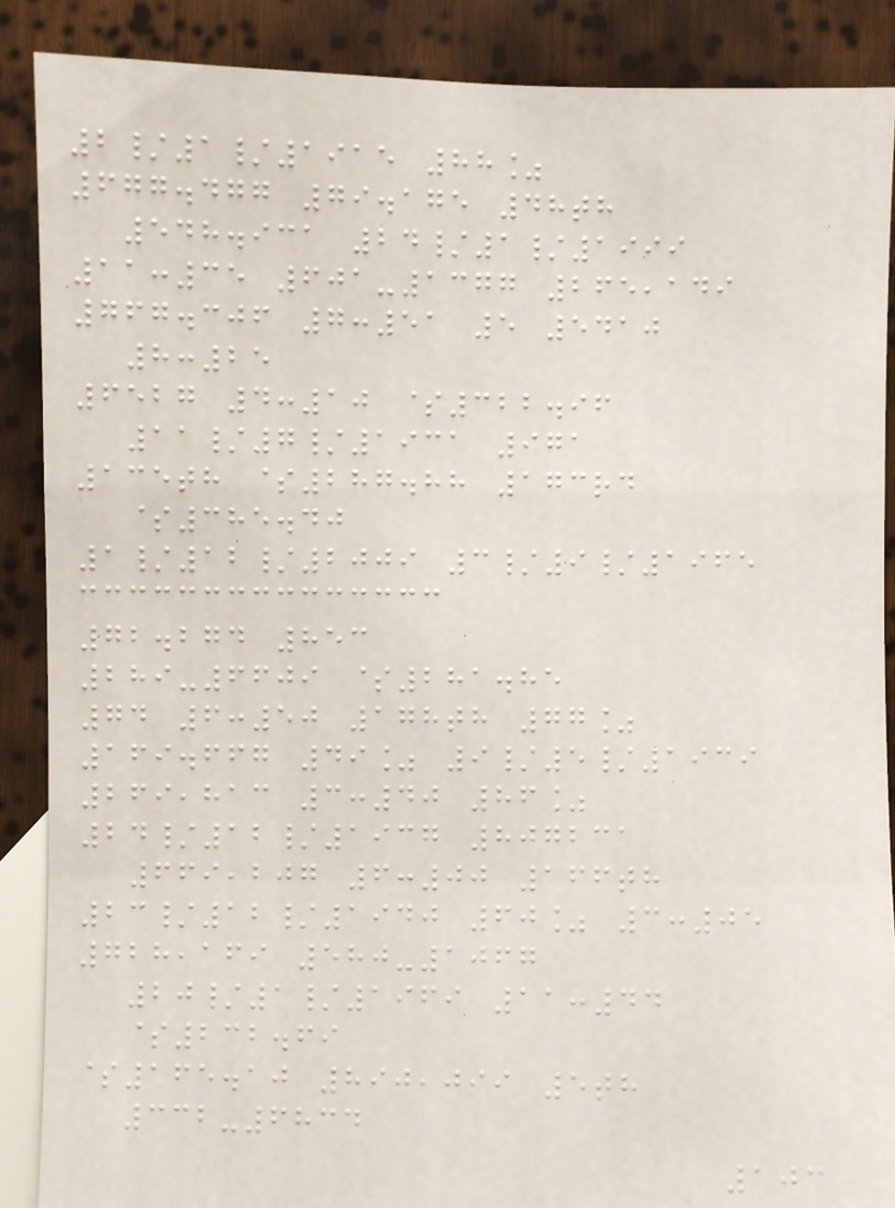2/1/1915 88%
677.477 79.175 48th
548.931 24/1/1999
11:35 601-1377 265,149
767.306 7:51 5 5410
8:25
6527 4:10 $322.96
11/7/1931 971
135th $287.88 173rd
$385.40
1/12/2009 3/9/1965
72.274 853
289-6609 $281.85
74 6:50 178th 77%
169.667 49% 9/5/1939
269,813 3:40 86%
24/12/1937 807231
669,207 6:00 166th
23/12/1940 60% 3:05
728,169 580-1067
20/1/1969 11:44
$232.69
$165.10 890,099 5th
332-6834
103
